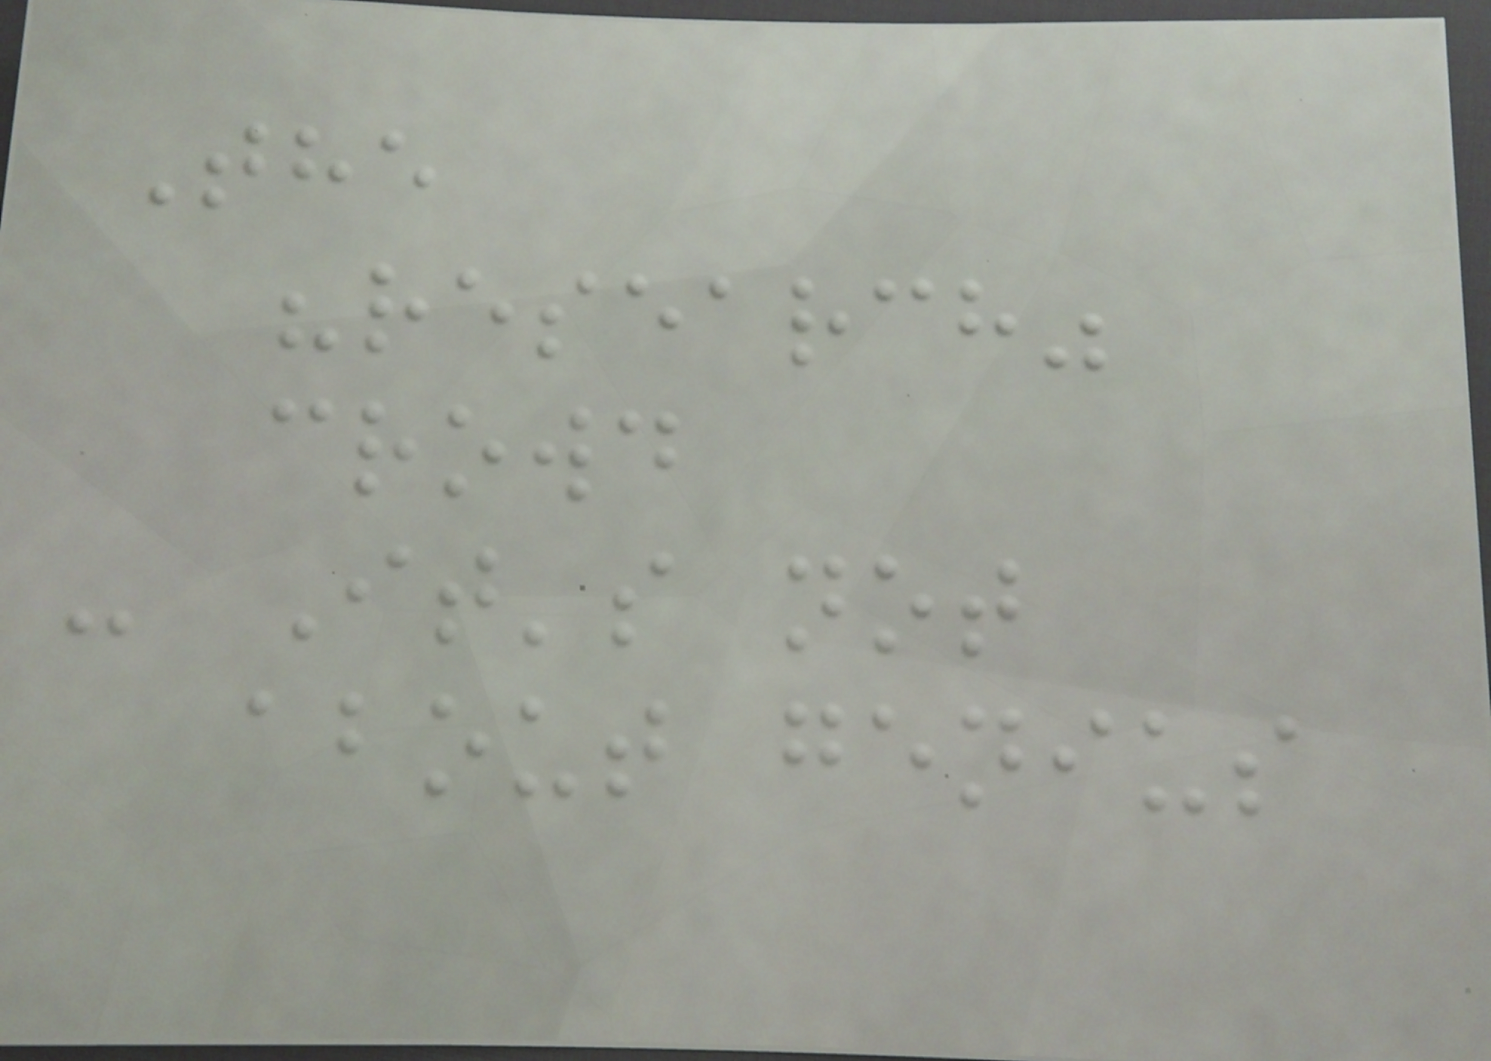The
"research"
crowd
- It's not
about genius
